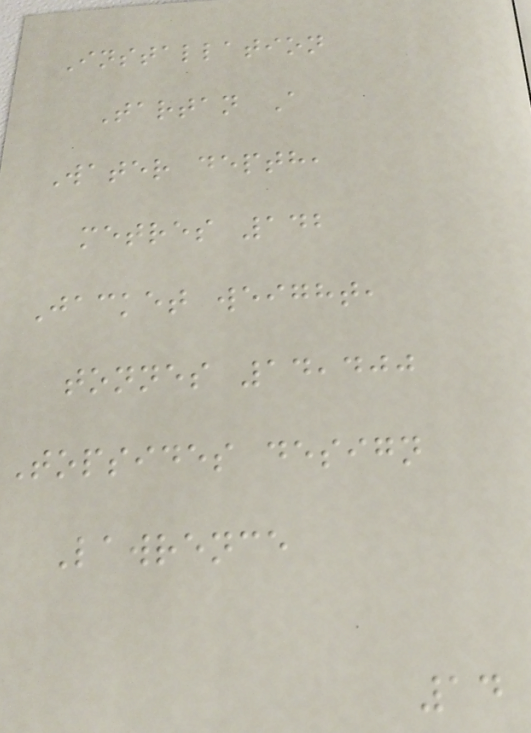Installation
Tartan A
Water depth,
metres 142
Jacket weight,
tonnes 14,400
Topsides design
Lawrence
14
